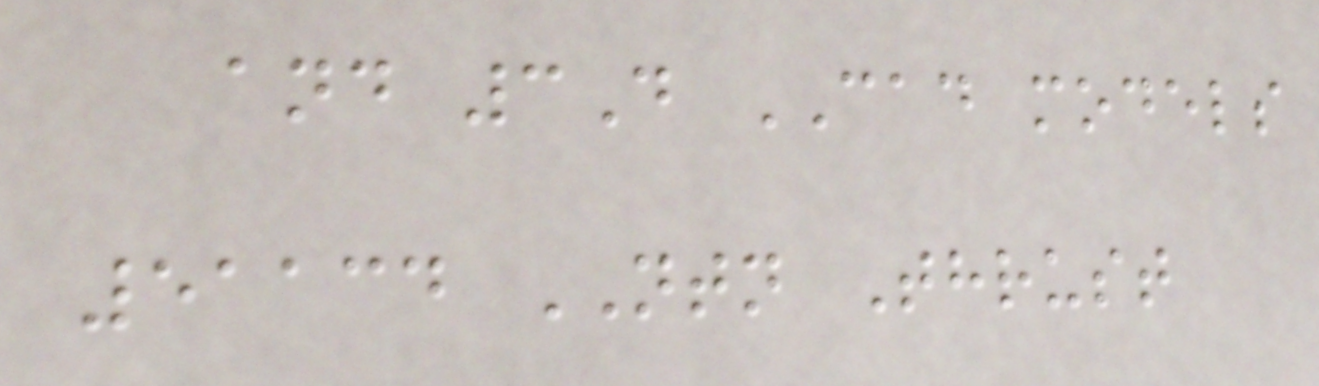and 3D CAD models
51134 NTN Thrust
